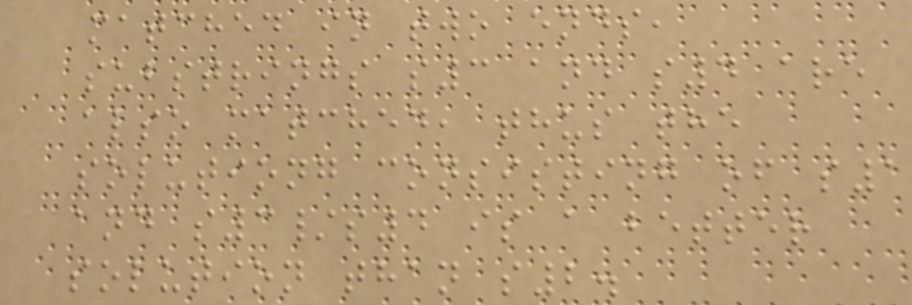matched in two ends,
substrings s3 and s4 are
also matched, thus the
solutiong consisting of s1
and s3/s4 is a better
solution than s2.
